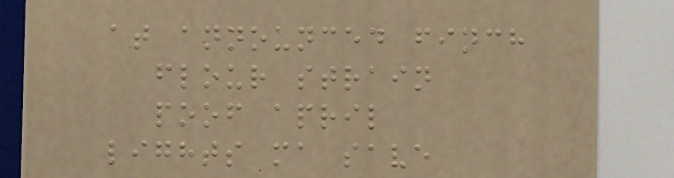at announced finch
flour strain
poof april
lights ma save
